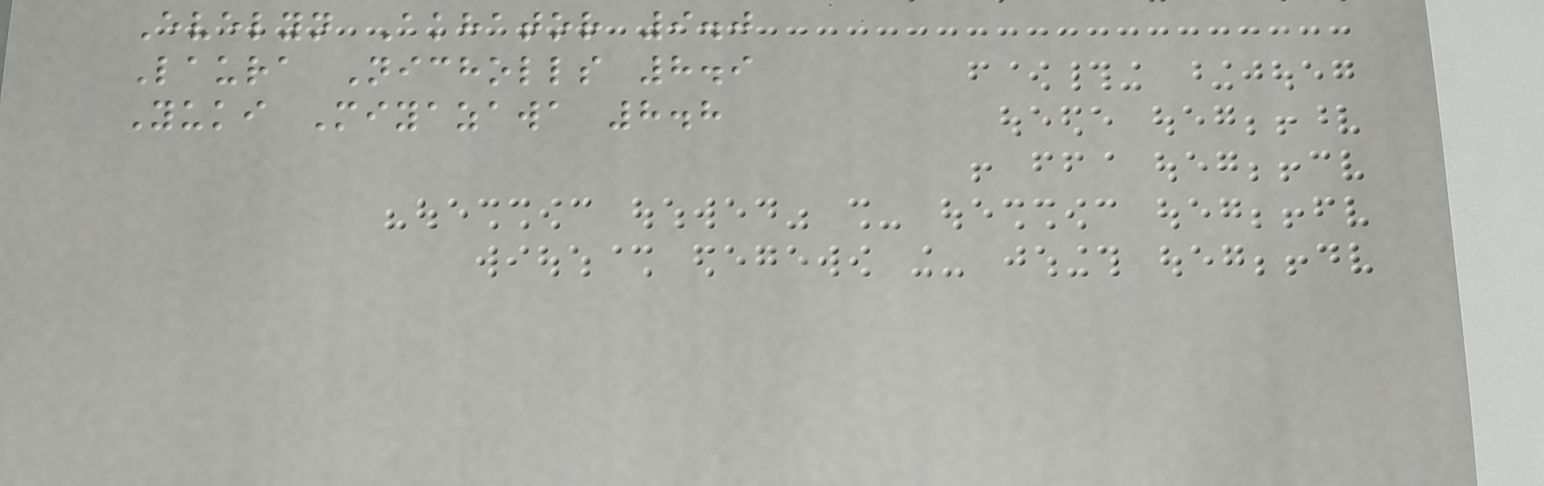Evelyn Akhator 9.0
Laura Nicholls 8.9
Yuki Miyazawa 8.8
